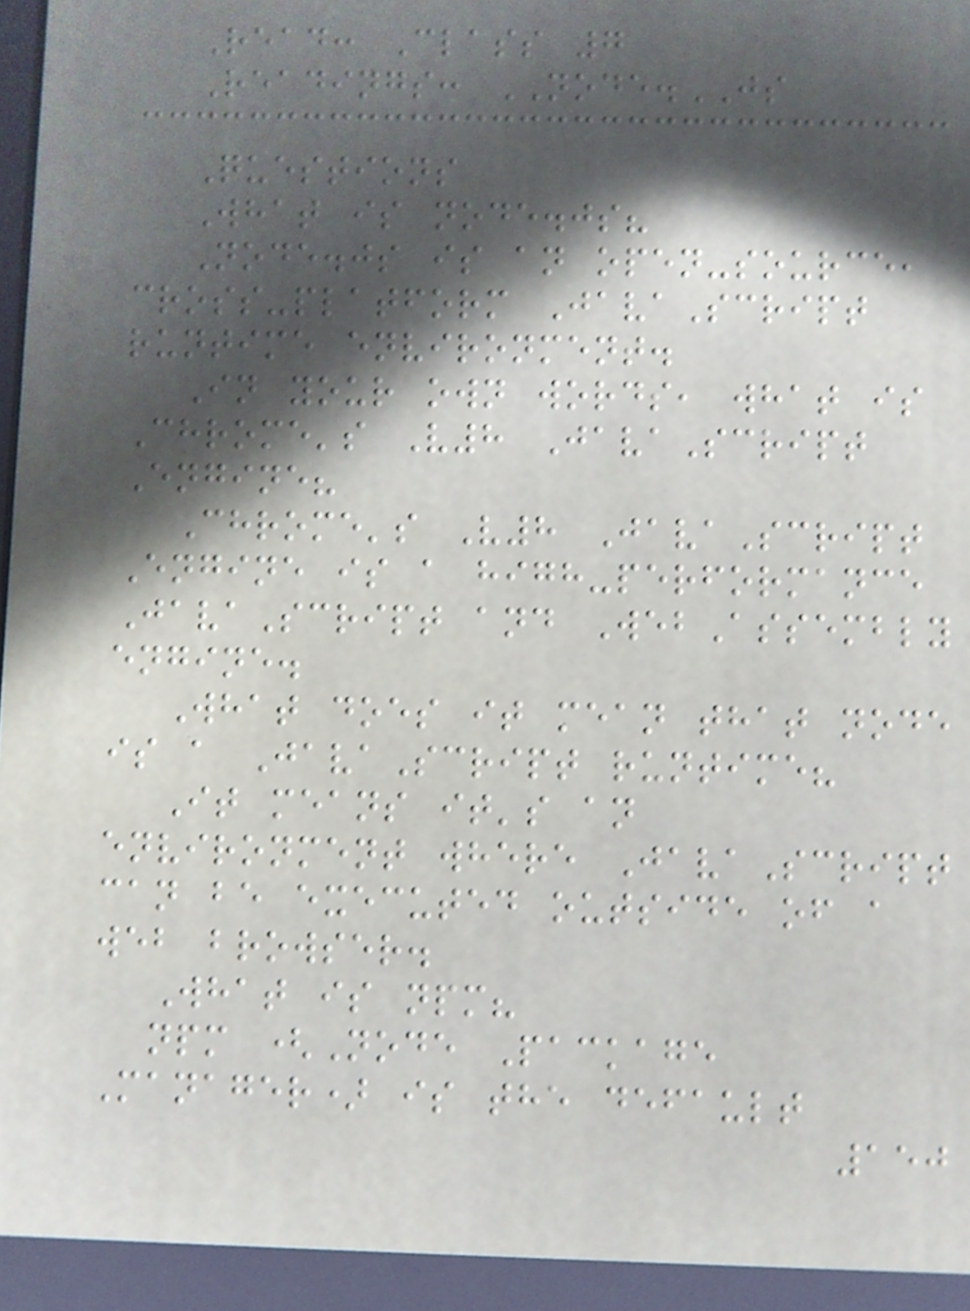Read: Class 7
Readings: NODE.JS
Questions
What is node.js?
Node.js is an open-source,
cross-platform JavaScript
runtime environment.
In your own words, what is
Chrome's V8 JavaScript
Engine?
Chrome's V8 JavaScript
Engine is a high-performance
JavaScript and WebAssembly
engine.
What does it mean that node
is a JavaScript runtime?
It means it's an
environment where JavaScript
can be executed outside of a
web browser.
What is npm?
npm (Node Package
Manager) is the default
150
